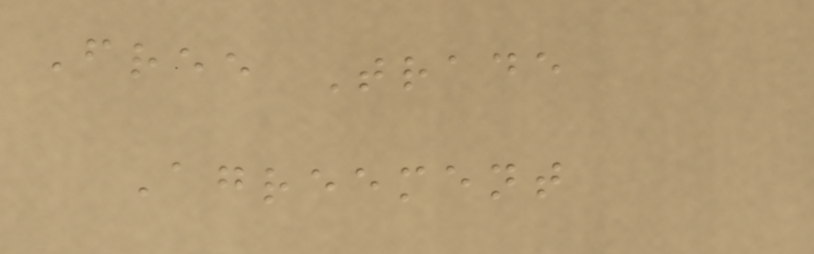Free Trade
Agreement
